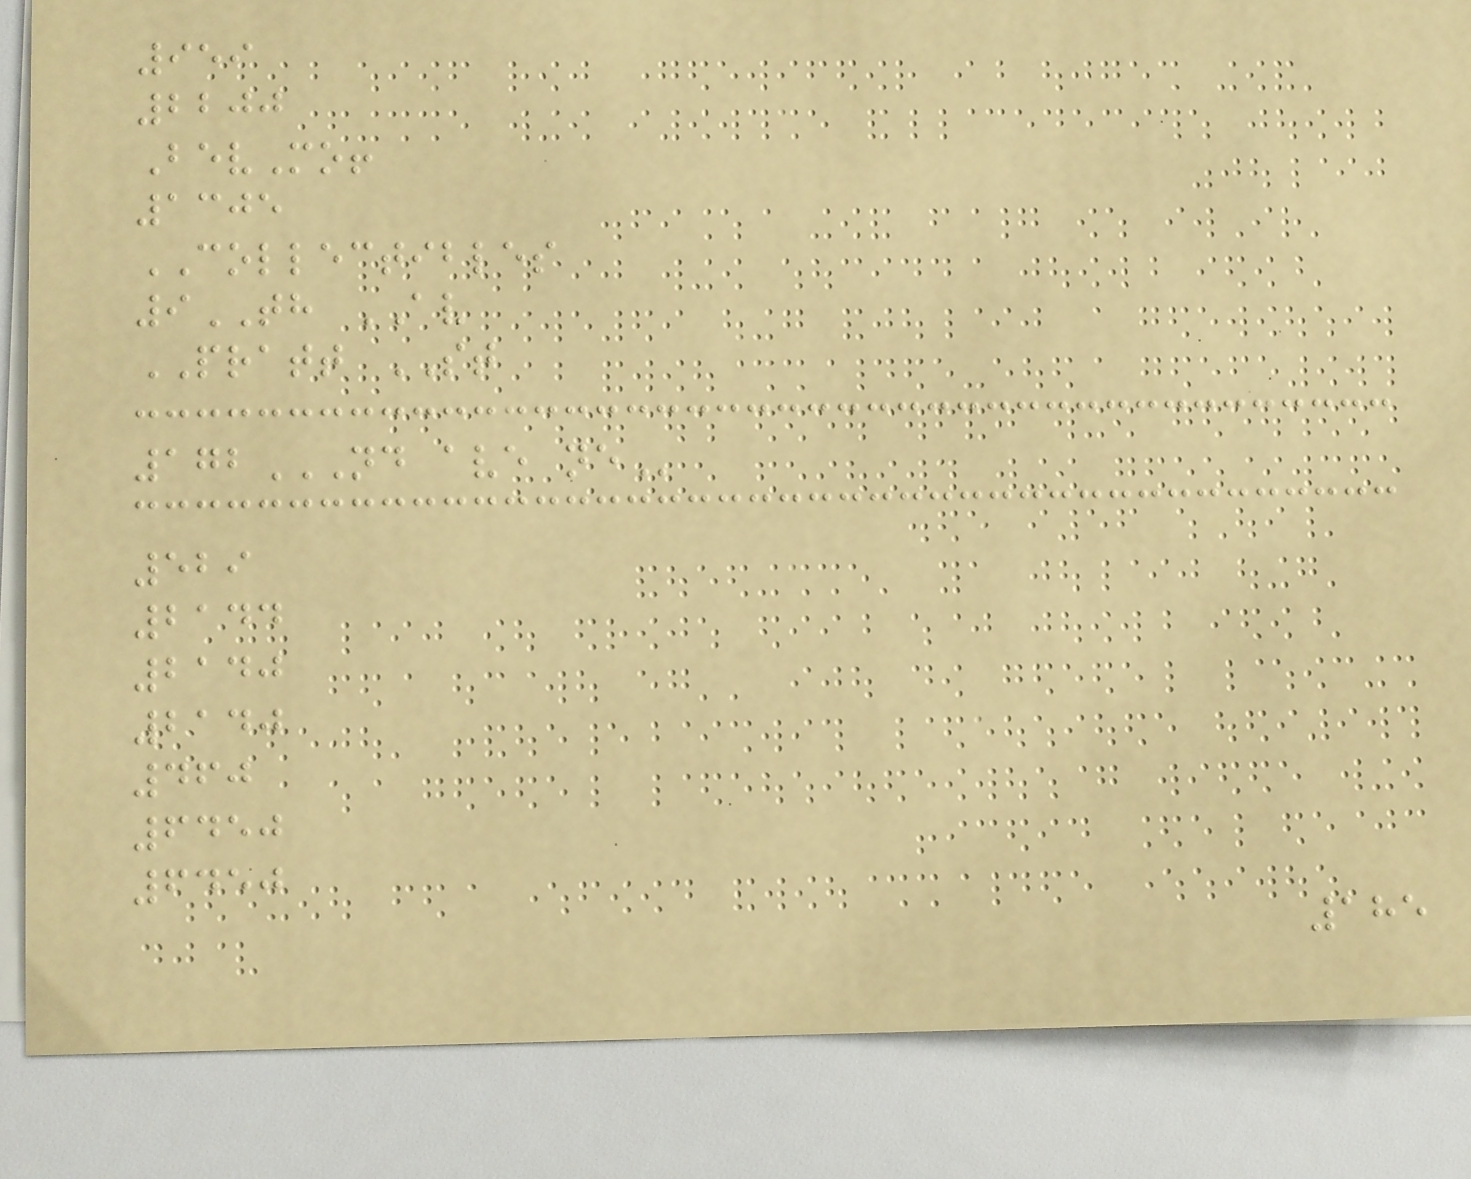959
2200
BevMo!
1305
COLLECTIBLES
9TH AV
PRATT ST
172ND AVE NE
529
2144
2140
2140
460
6450
6450
185
